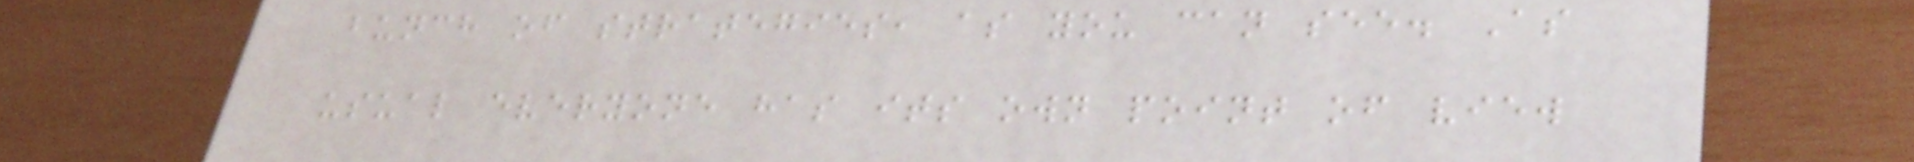bunch of strategies, as you can see. As
usual everyone has its own point of view
